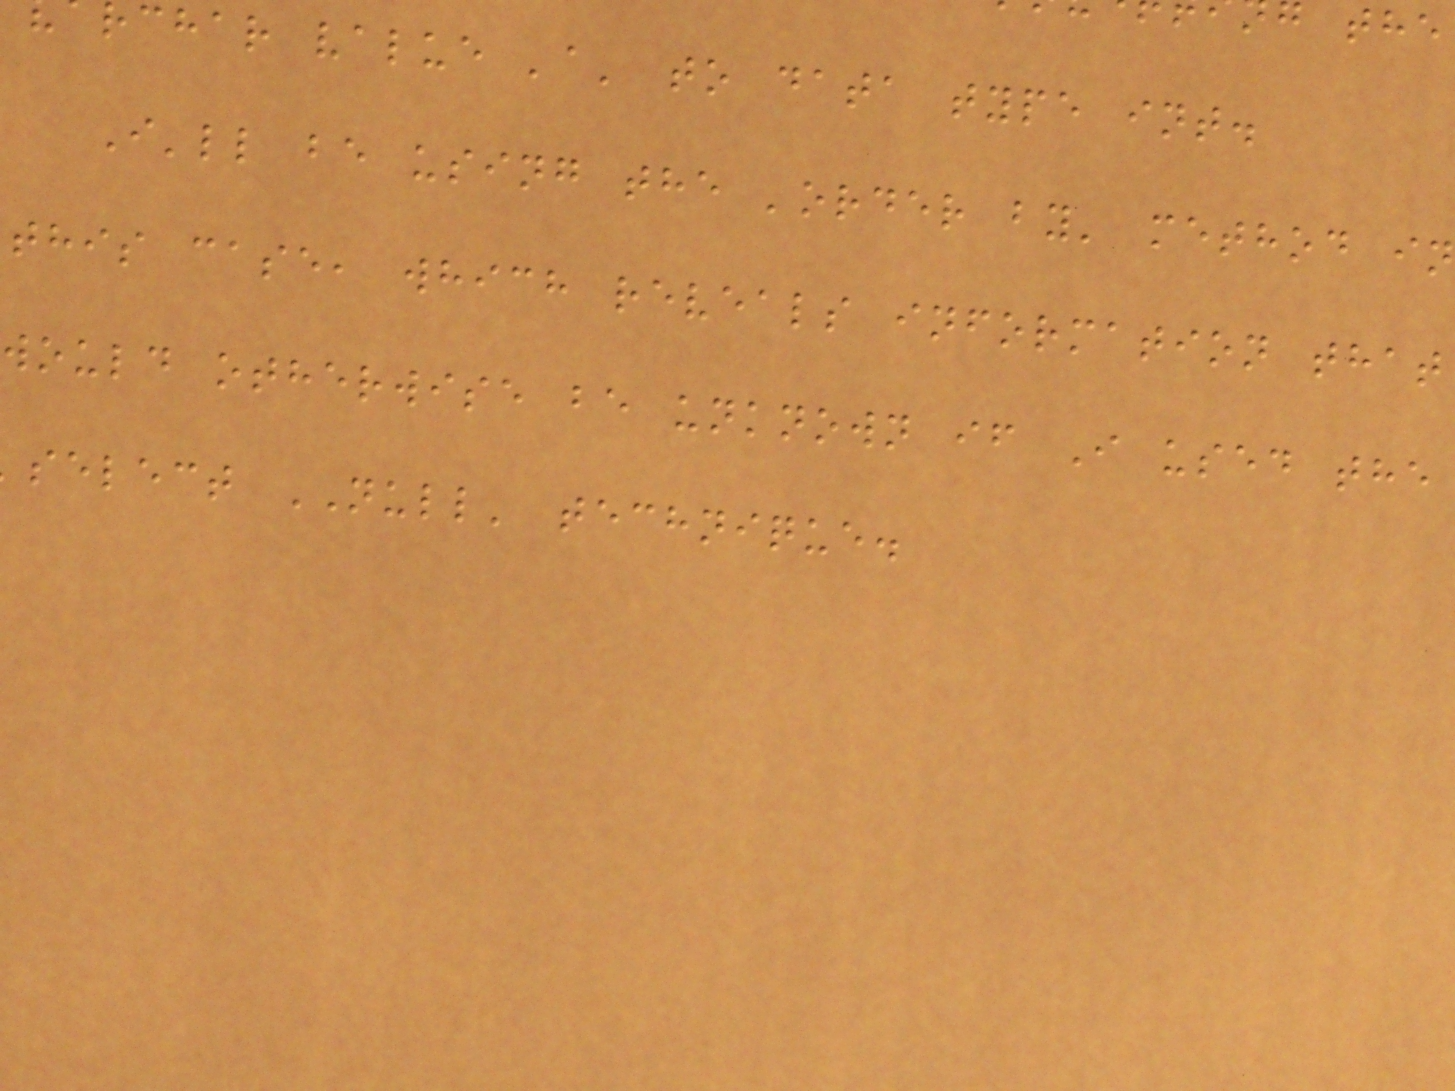char value 'a' to data type int.
I'll be using the 'order by' method in
this case, which reveals information that
would otherwise be unknown if I used the
select NULL' technique.
